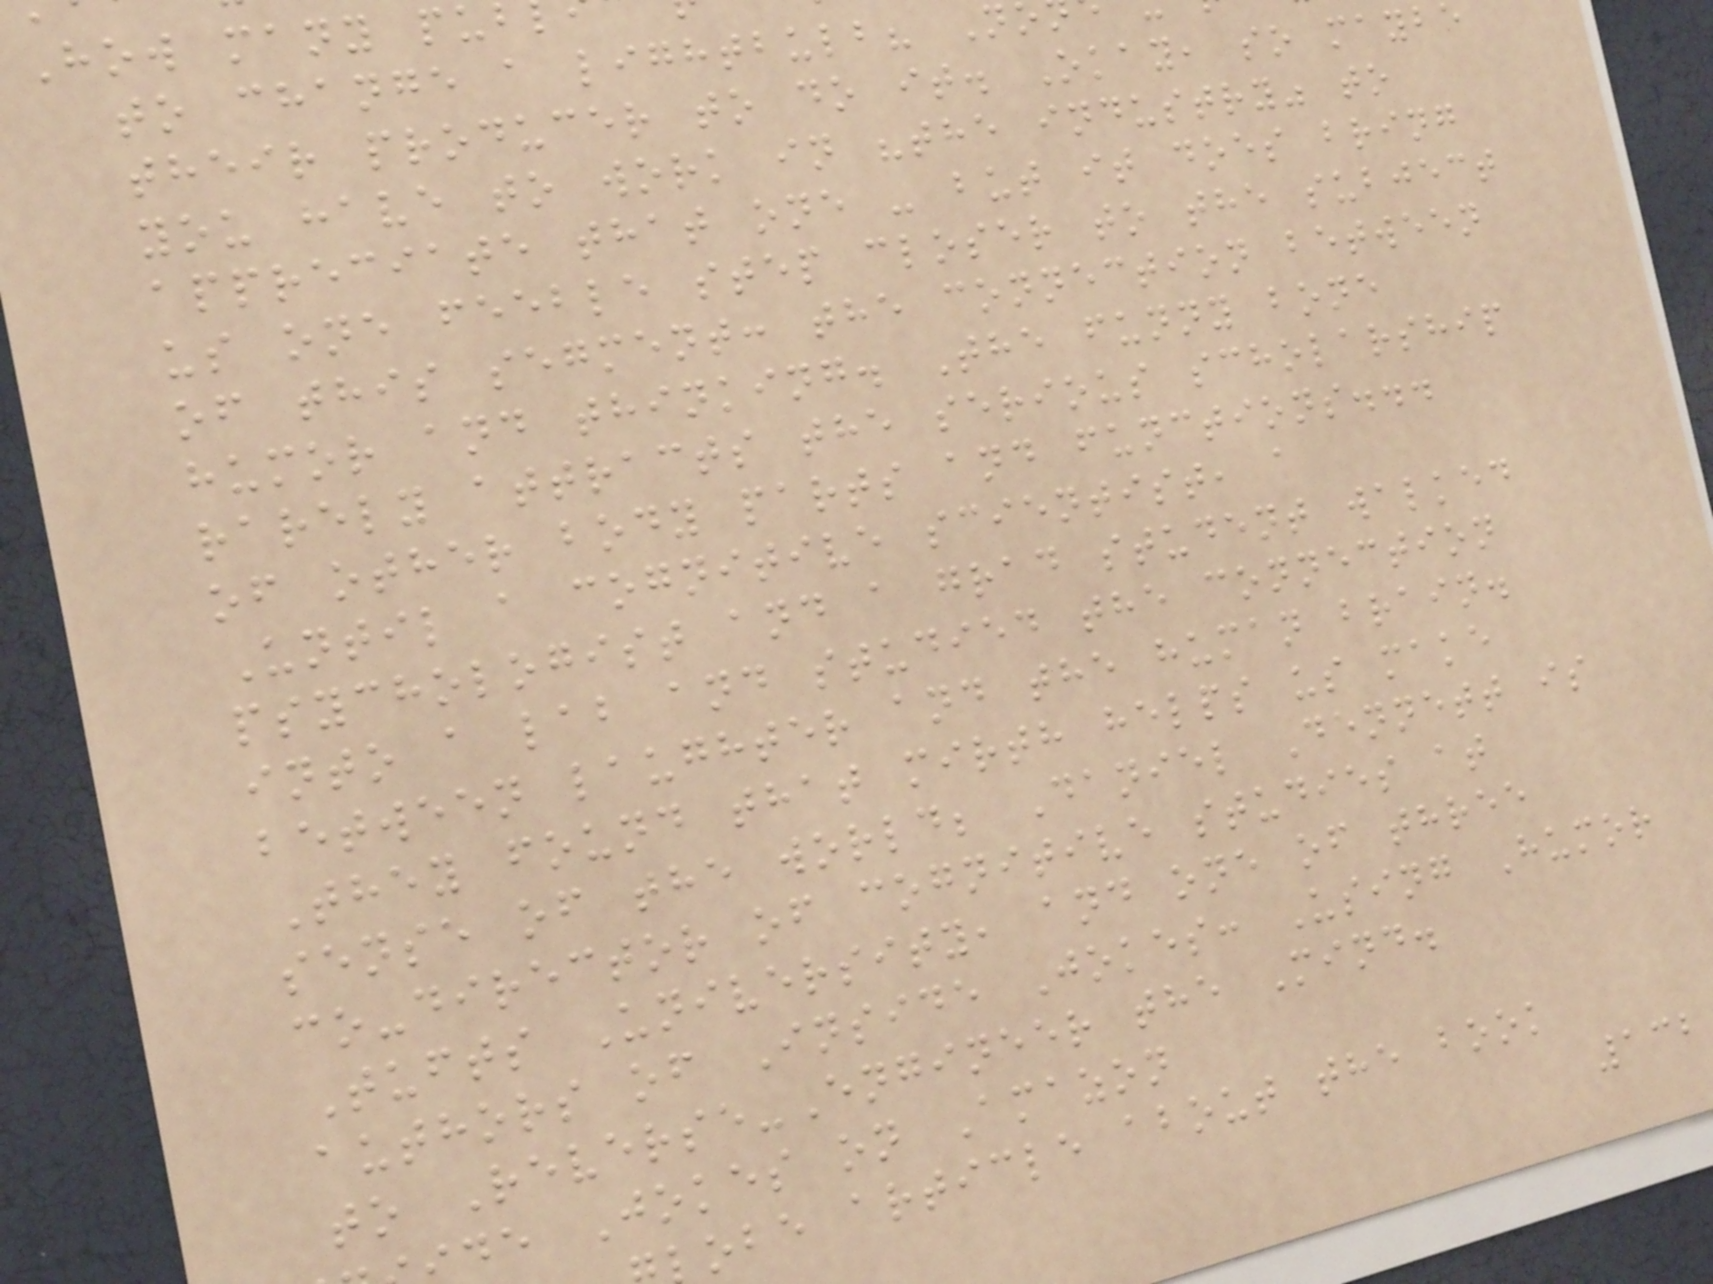How many pu
to change a lightbulb? N
their producer to do it. Okay, so maybe
you have to work in "the industry" to
appreciate that one - but it does bring
us one feeble step closer to the subject
of this segment: the connection between
humor and thinking. The funny bone
rarely attracts the serious scholarship
of other body parts and functions...
Until a cognitive scientist, a
psychologist and a grad student walked
into a lab and studied the connection
between laughter and the human brain.
They found that mirth helps us make
sense of the world; Daniel Dennett is
co-director of cognitive studies at
Tufts University, and one of three
authors of Inside Jokes: Using Humor
to Reverse-Engineer the Mind.
de Jokes on Amazon
obe article about the book
132
